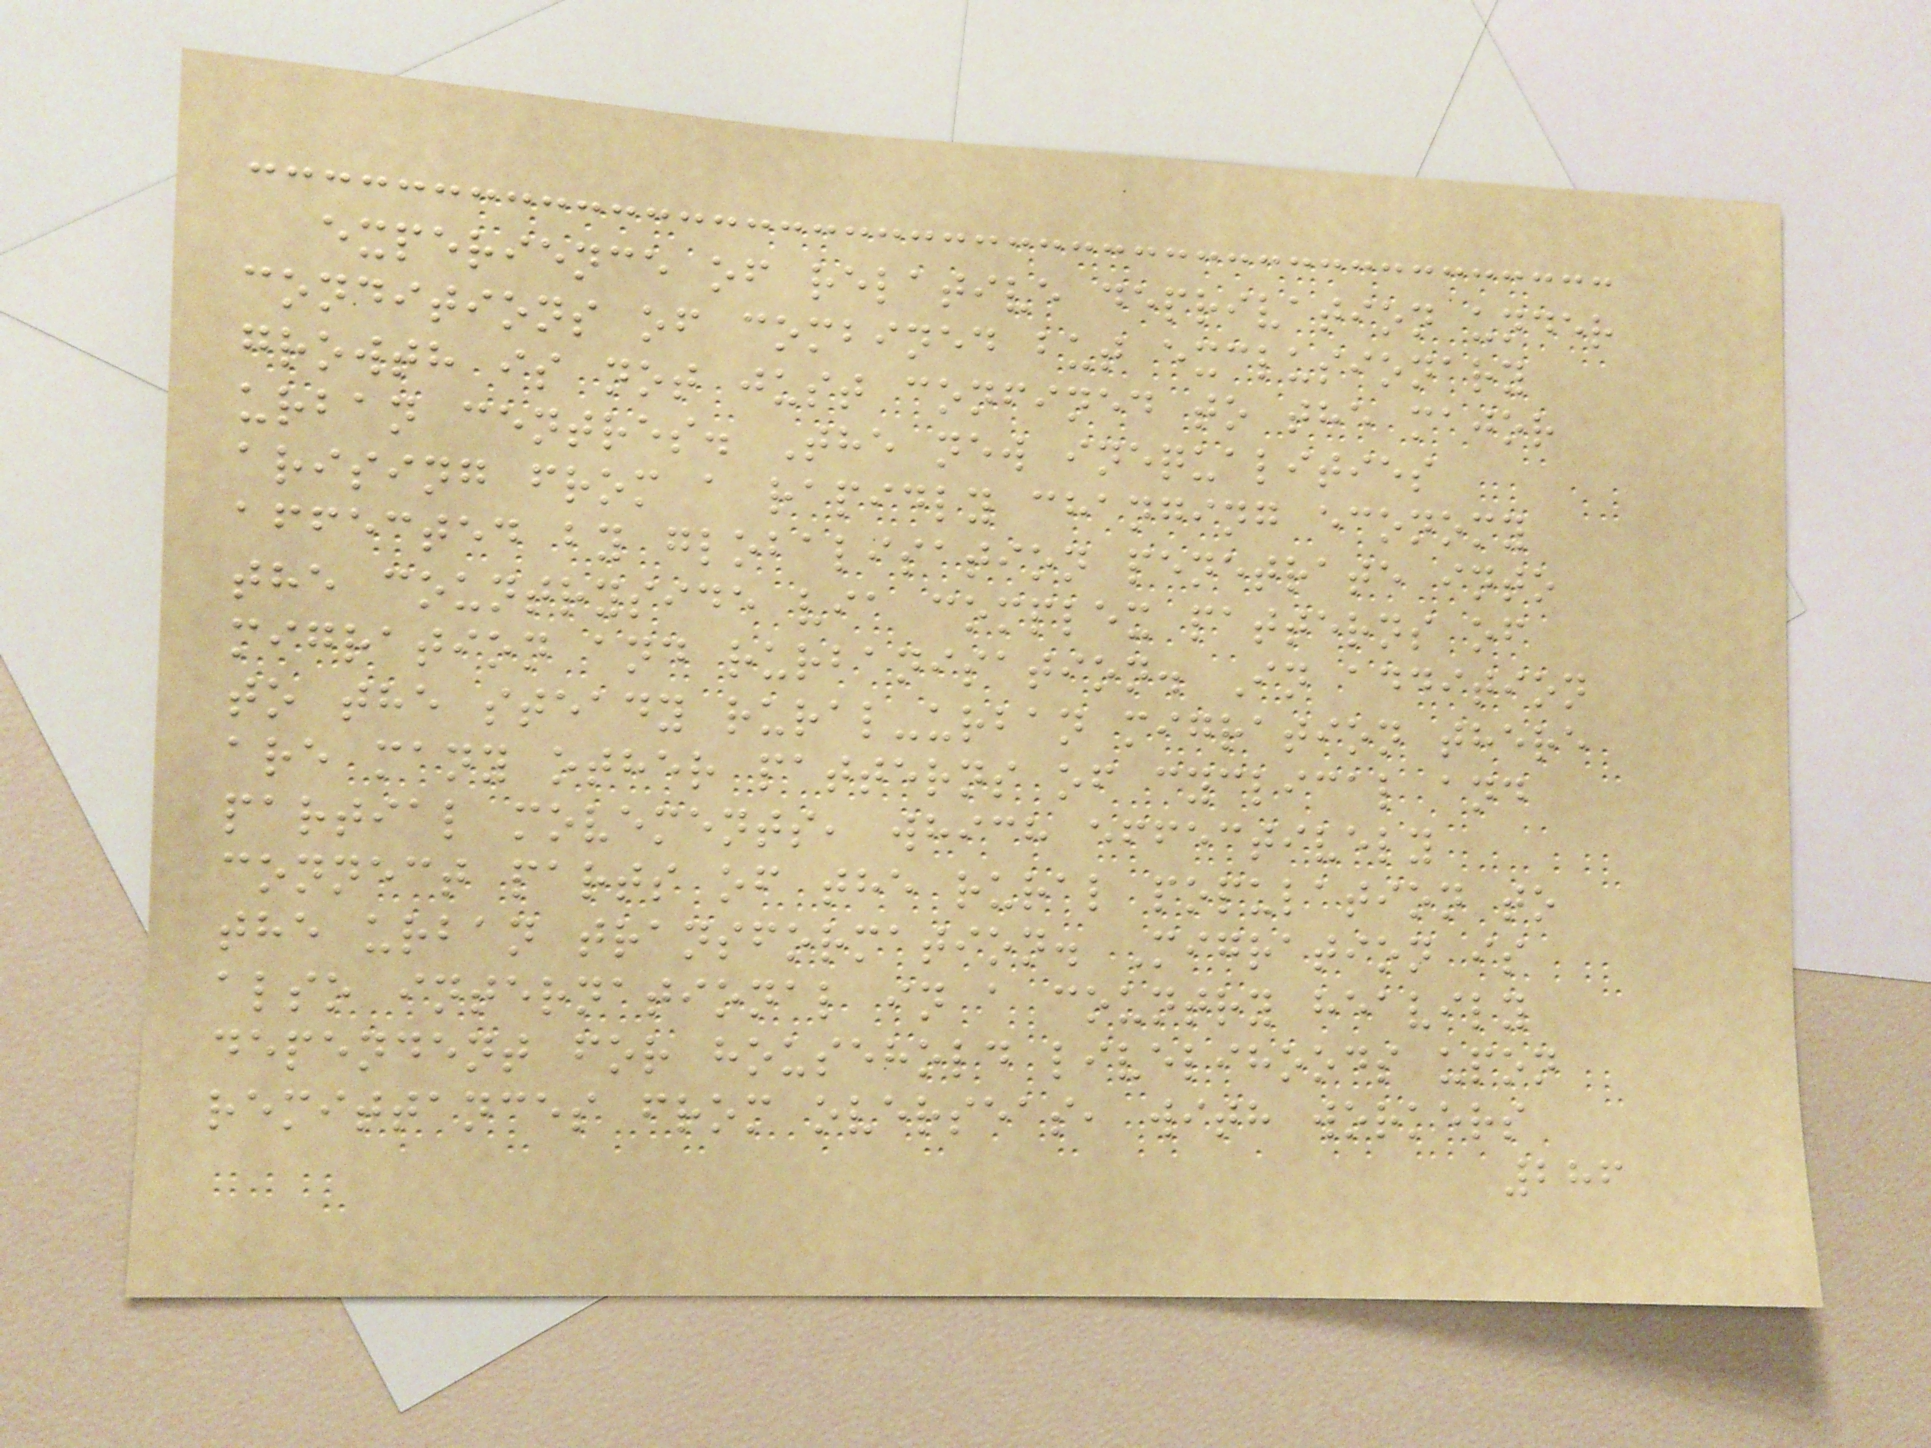experience of relative deprivation under
conditions of combined but exclusionary
growth is not just confined to the major
urban centres. The new inequalities
arising from a rapidly changing economy
affected by globalisation penetrate into
the countryside via complex patterns of
migration and rurbanisation. In addition
to the steady rural-urban migration there
are many other patterns of cyclical and
partial movements, which effectively
connect parts of the rural population to
the urban transformation. Migration is
also international in a country heavily
dependent for household livelihoods upon
remittances from overseas, with workers
286
